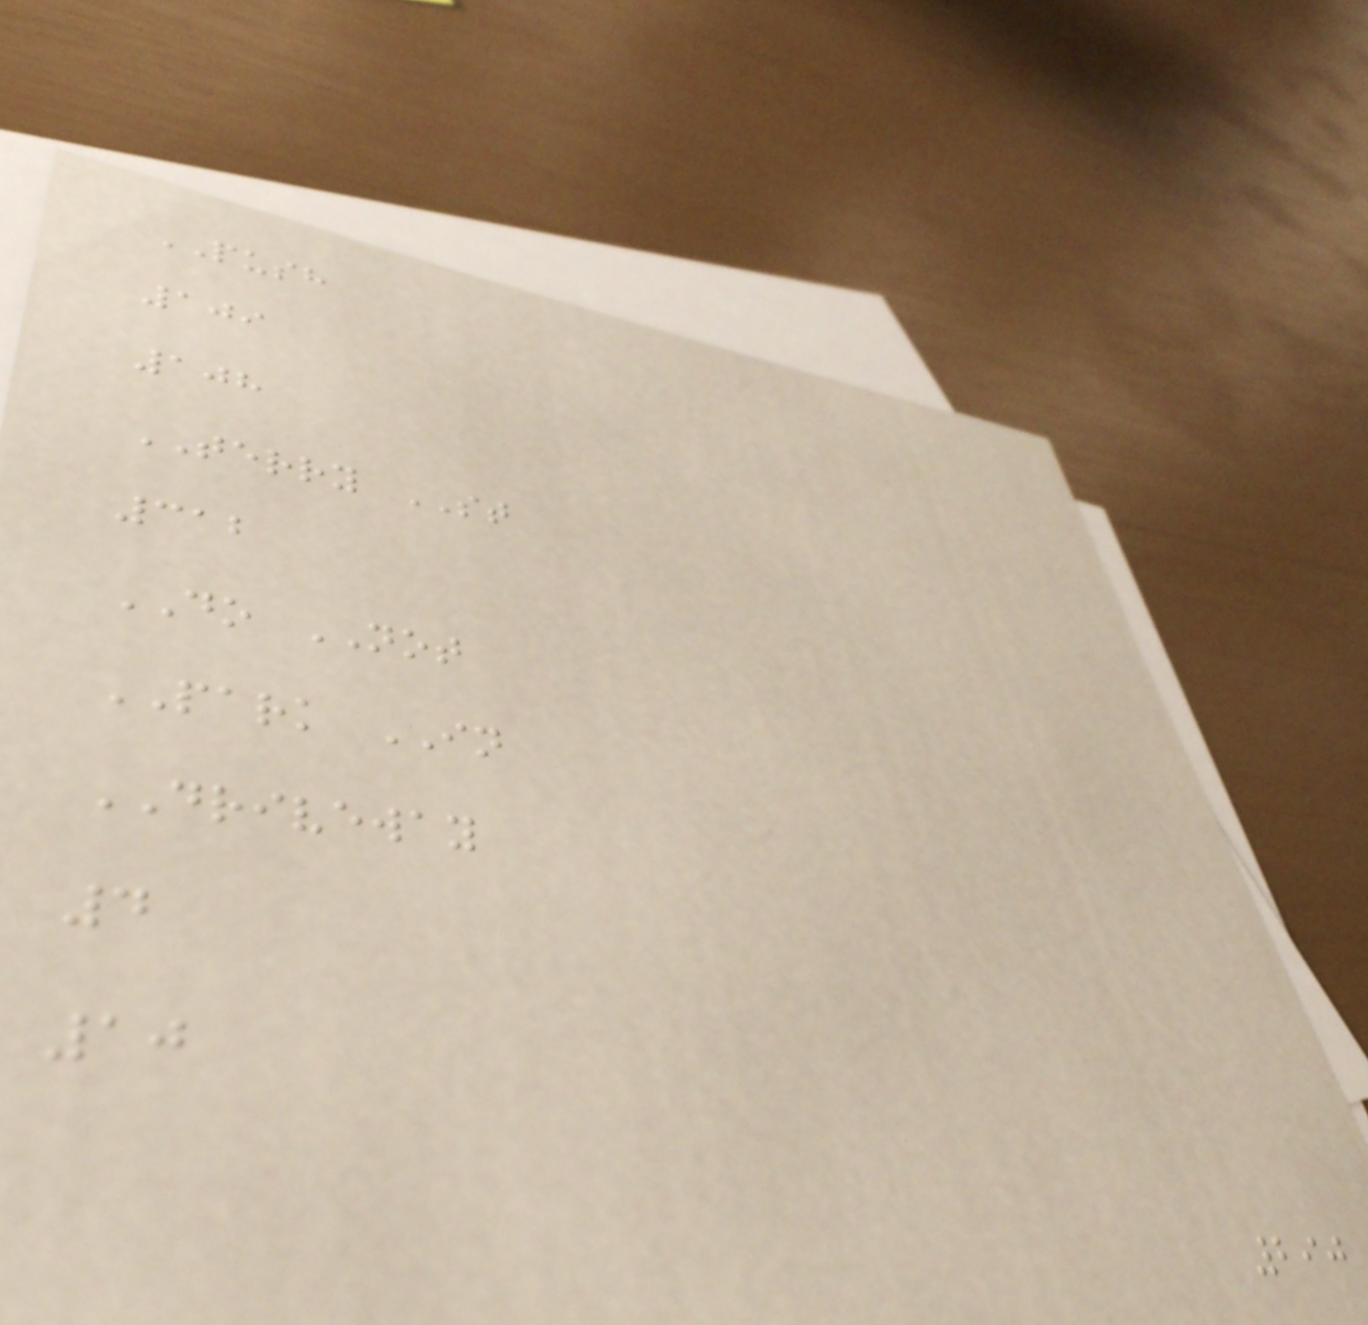PUSH
109
108
TERRY ST
312
DO NOT
PARK IN
DRIVEWAY
4
10
290
